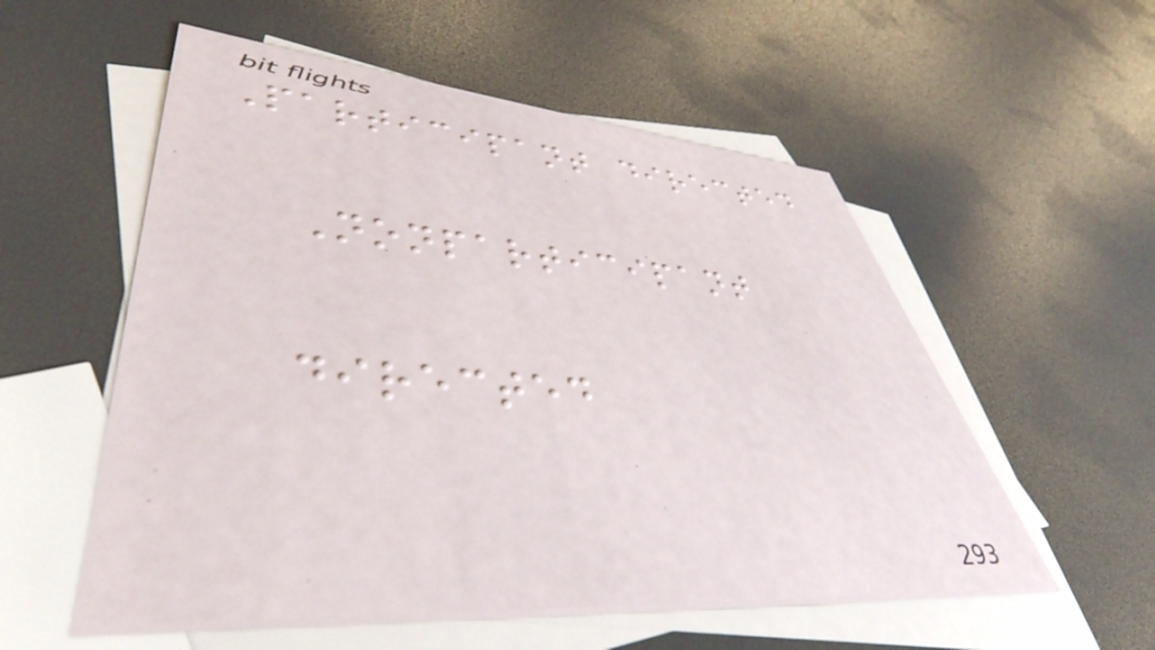Participant directed
Nonparticipant
directed
